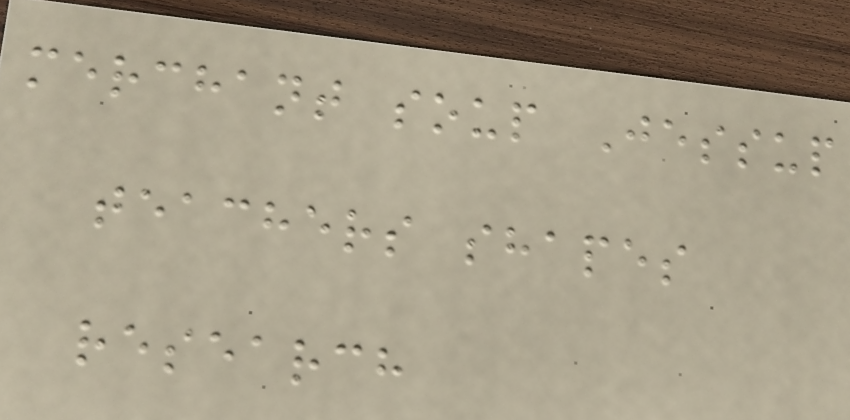merchant soup Jessup
teachers shapes
research
